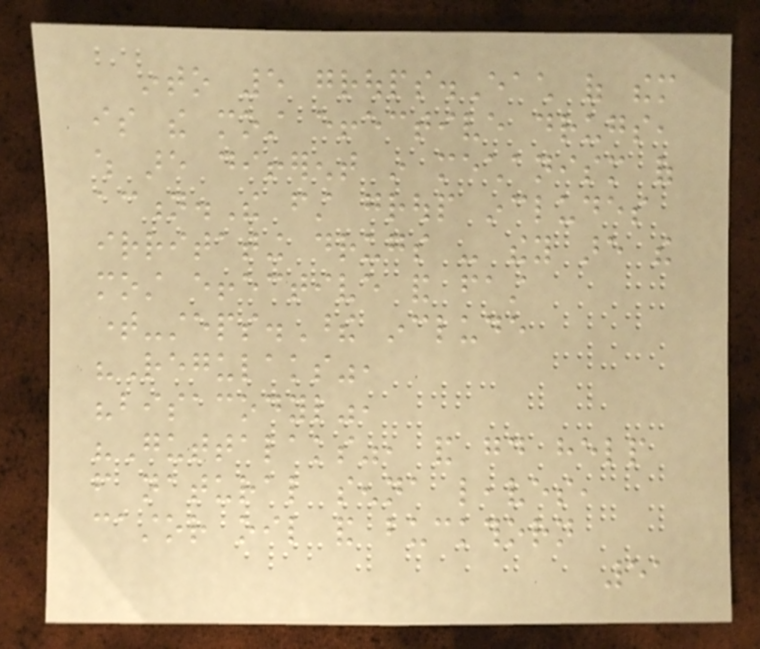into 5 groups.Each of them
is the most effective drugs,
which are different in mechanism of
action.The first group includes
irritating drugs - they are the
most effective and fast
time-steps.These include
"Regulaks",
"bisacodyl",
"Guttalaks", and good help
from natural senna leaves,
castor oil and buckthorn
51
